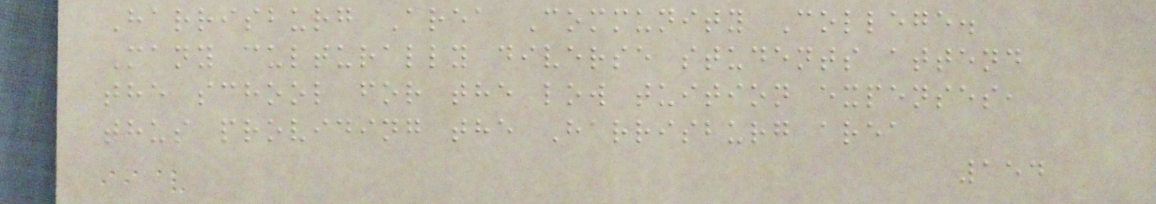Harrisburg Area Community College.
Many culturally diverse students attend
the school for the low tuition expenses,
thus providing the Harrisburg area
154
